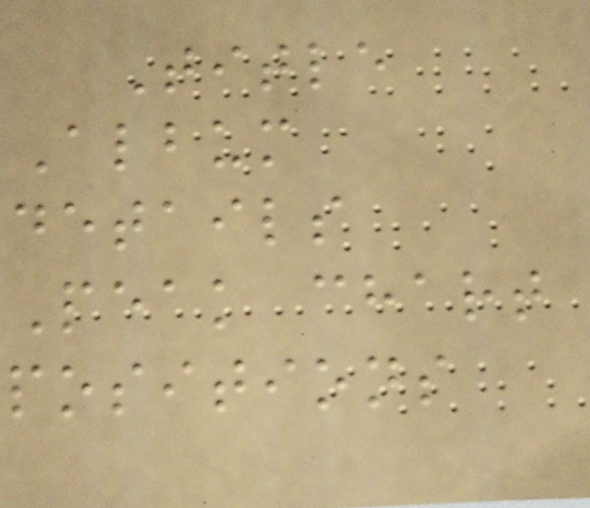Title
Album
details
Peak chart
positions
